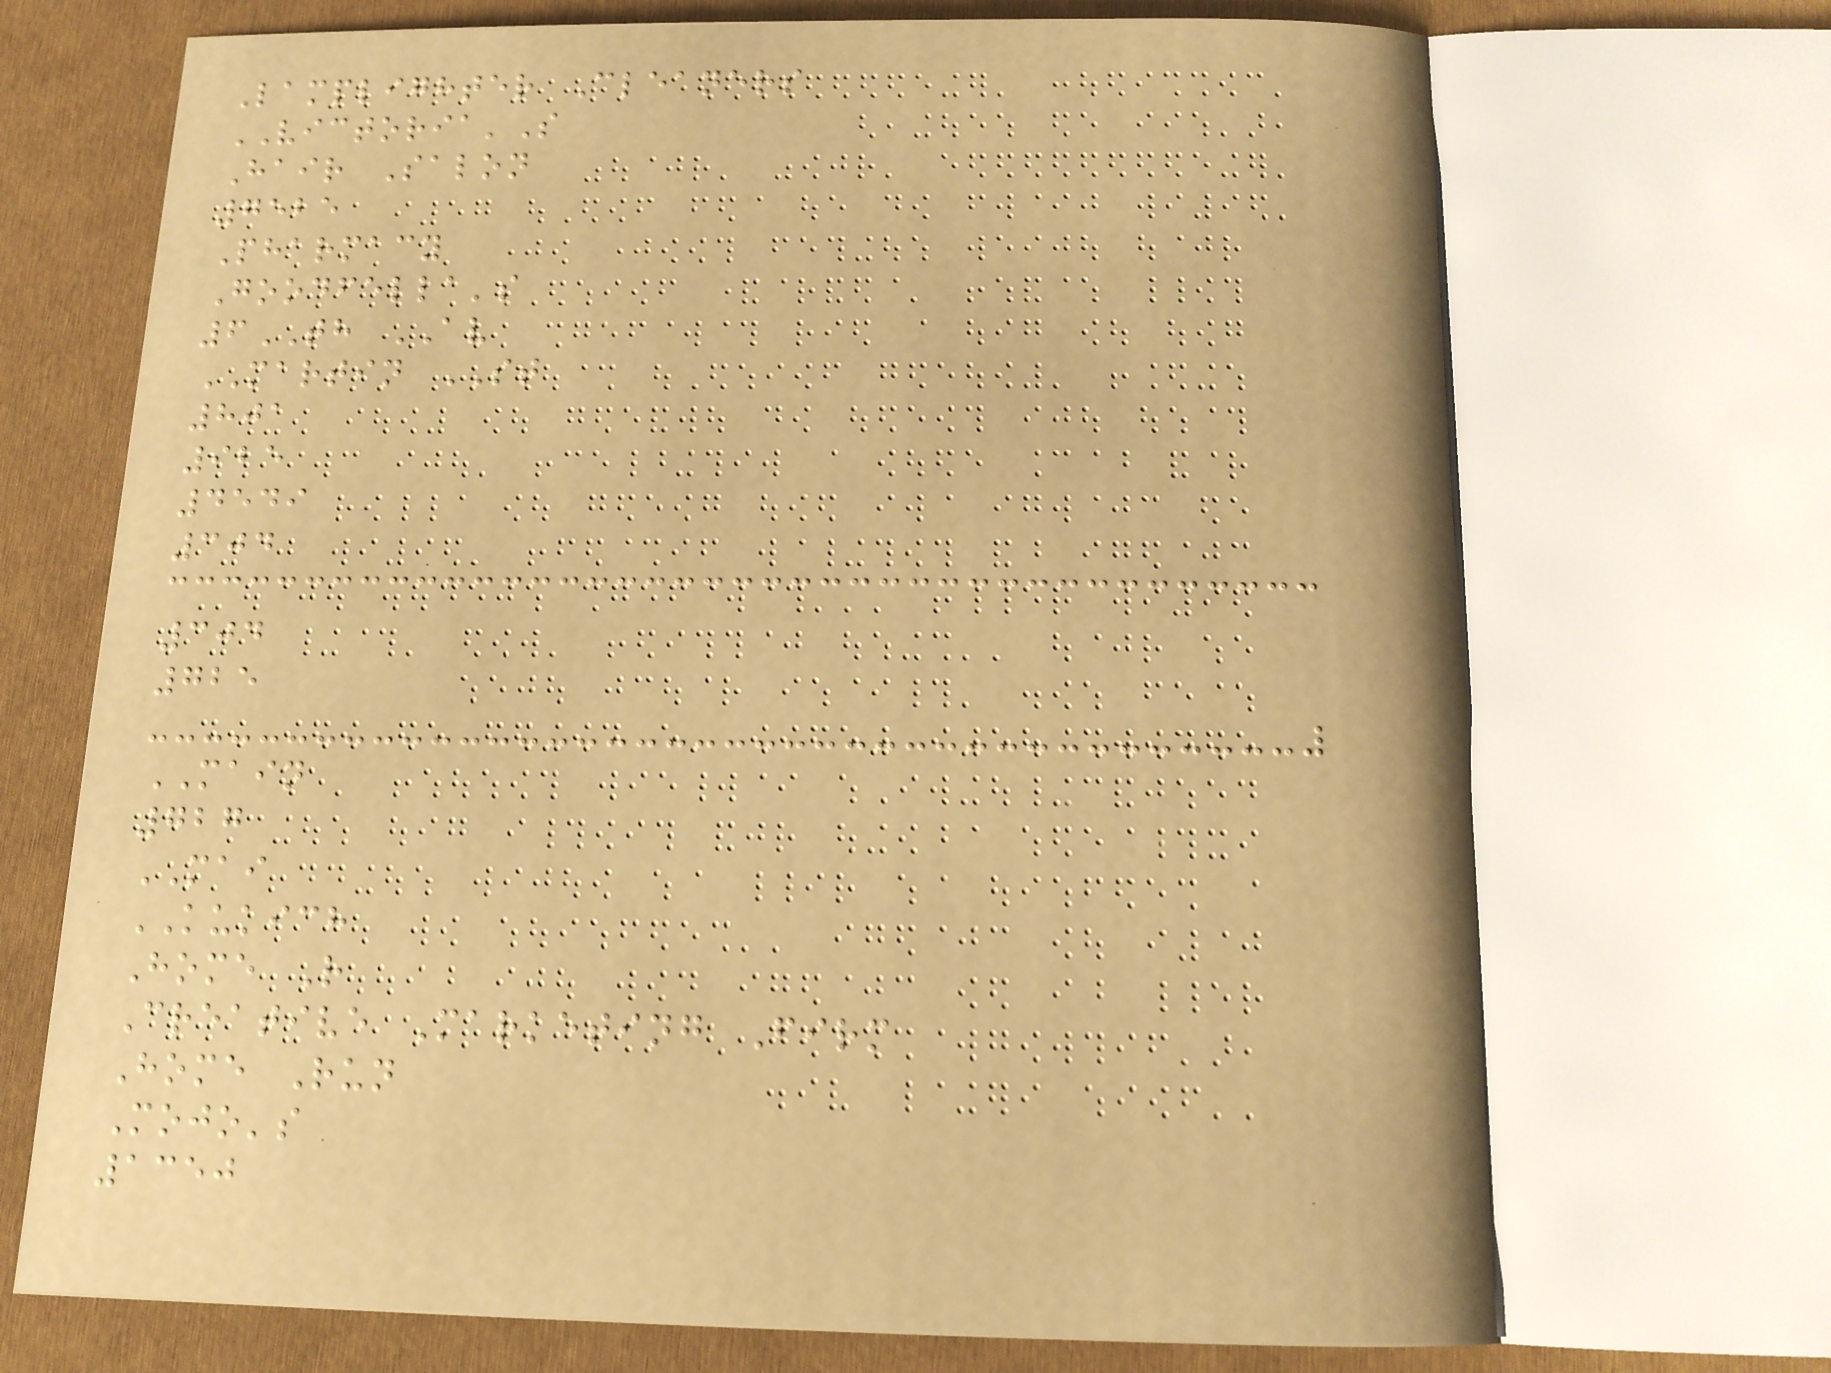Lamplighter Cleaners
VICTORIA'S
Hair Salon
7525
Pharmacy
Goodfella's
6TH AV
MARTIN ST
801
925
4549
304
304
725
MAIN
727
MAI
KUKICH
Home R
Creative Marketing Firm
Home Run
Mojo's
1350
